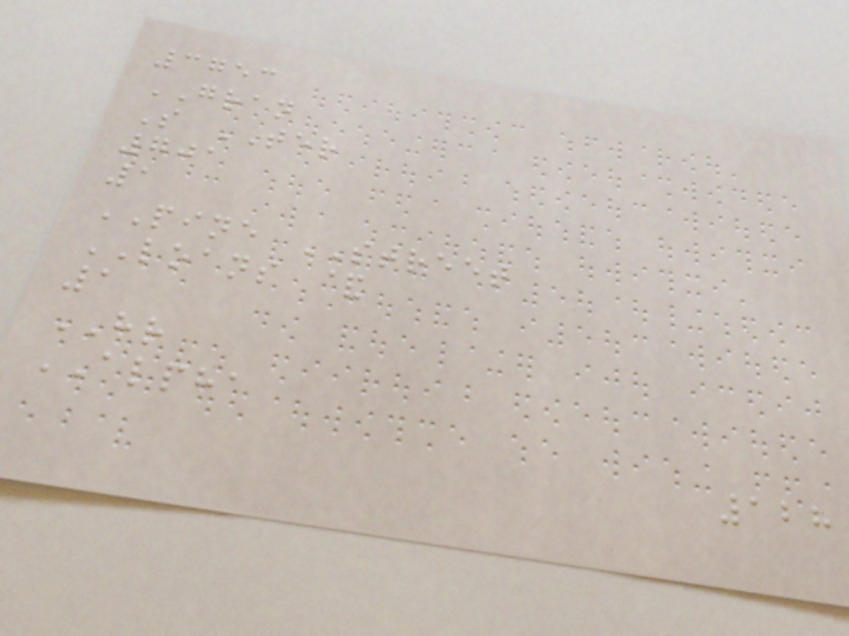3753
GRAN
S TER
701
1
PINE STREET
LOANS &
1
HR
ALPHA
128
